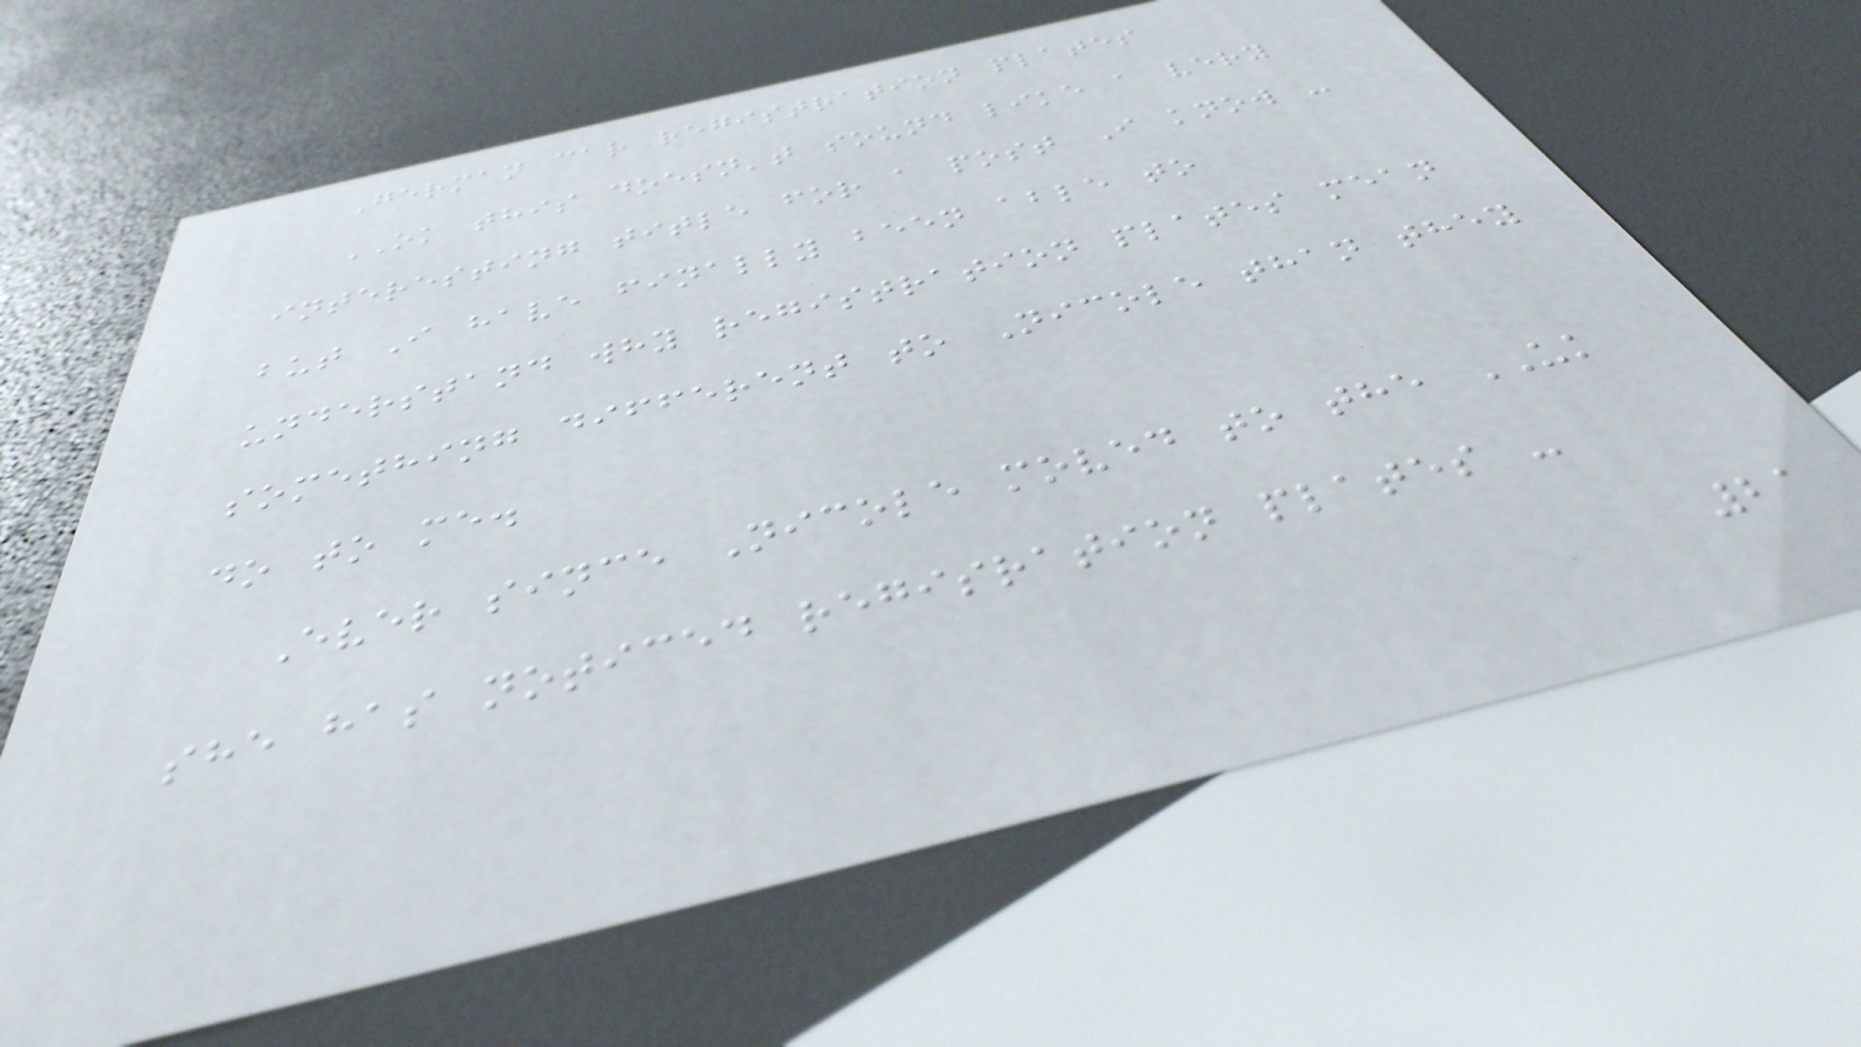German car registration plates
OK this doesn't sound like a very
interesting title for a post I know -
but I have finally been able to
understand why registration plates mean
something different to Nicole than they
do to me.
Ever since Nicole moved to the UK
she has noticed regisration plates -
21
